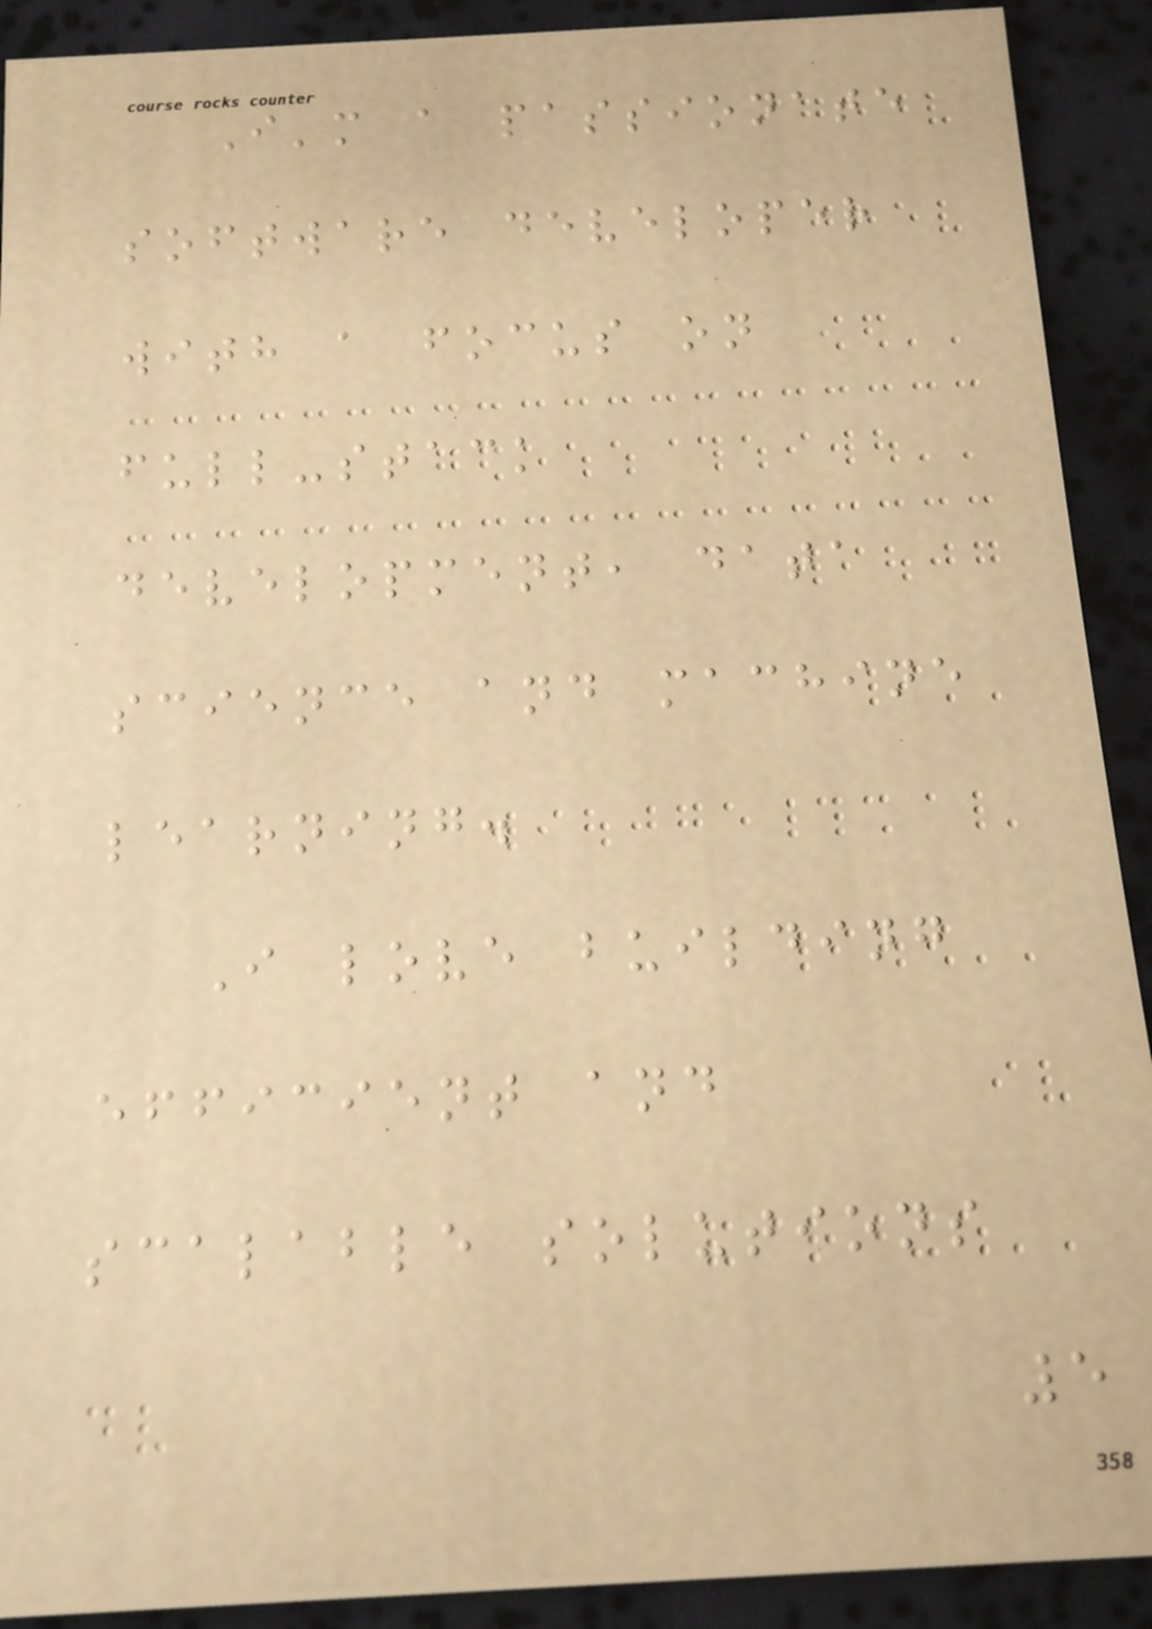I'm a passionate
software developer
with a focus on
full-stack
development, data
science and machine
learning.
I love building
efficient and
scalable solutions
5
